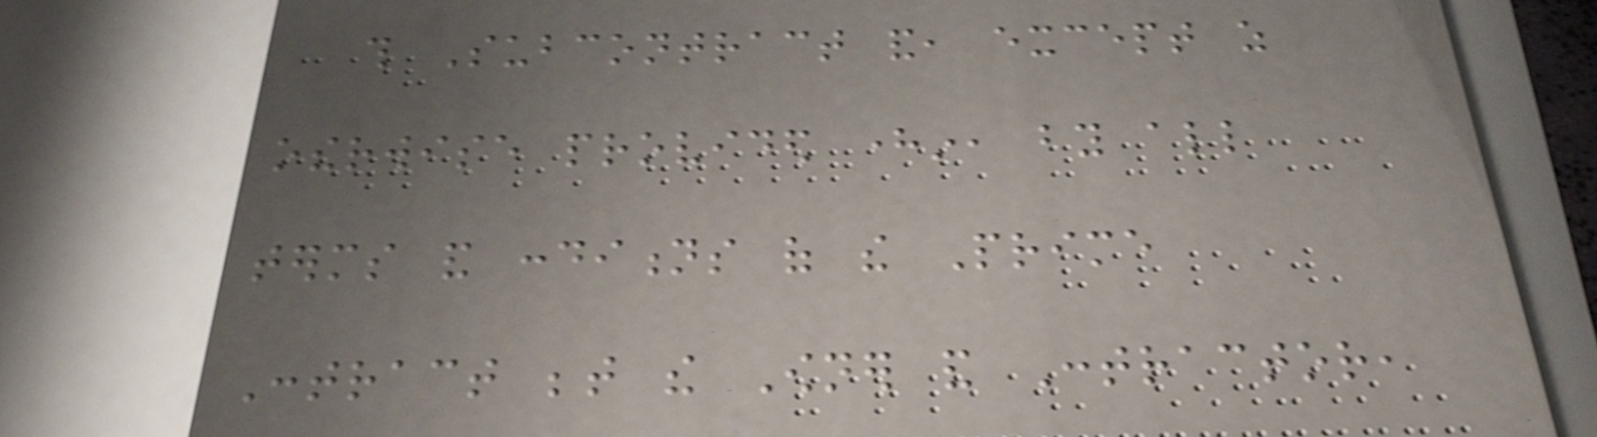this Subcontract and, except as
otherwise provided herein, by all
terms and conditions of the Prime
Contract between the Owner and Contractor,
